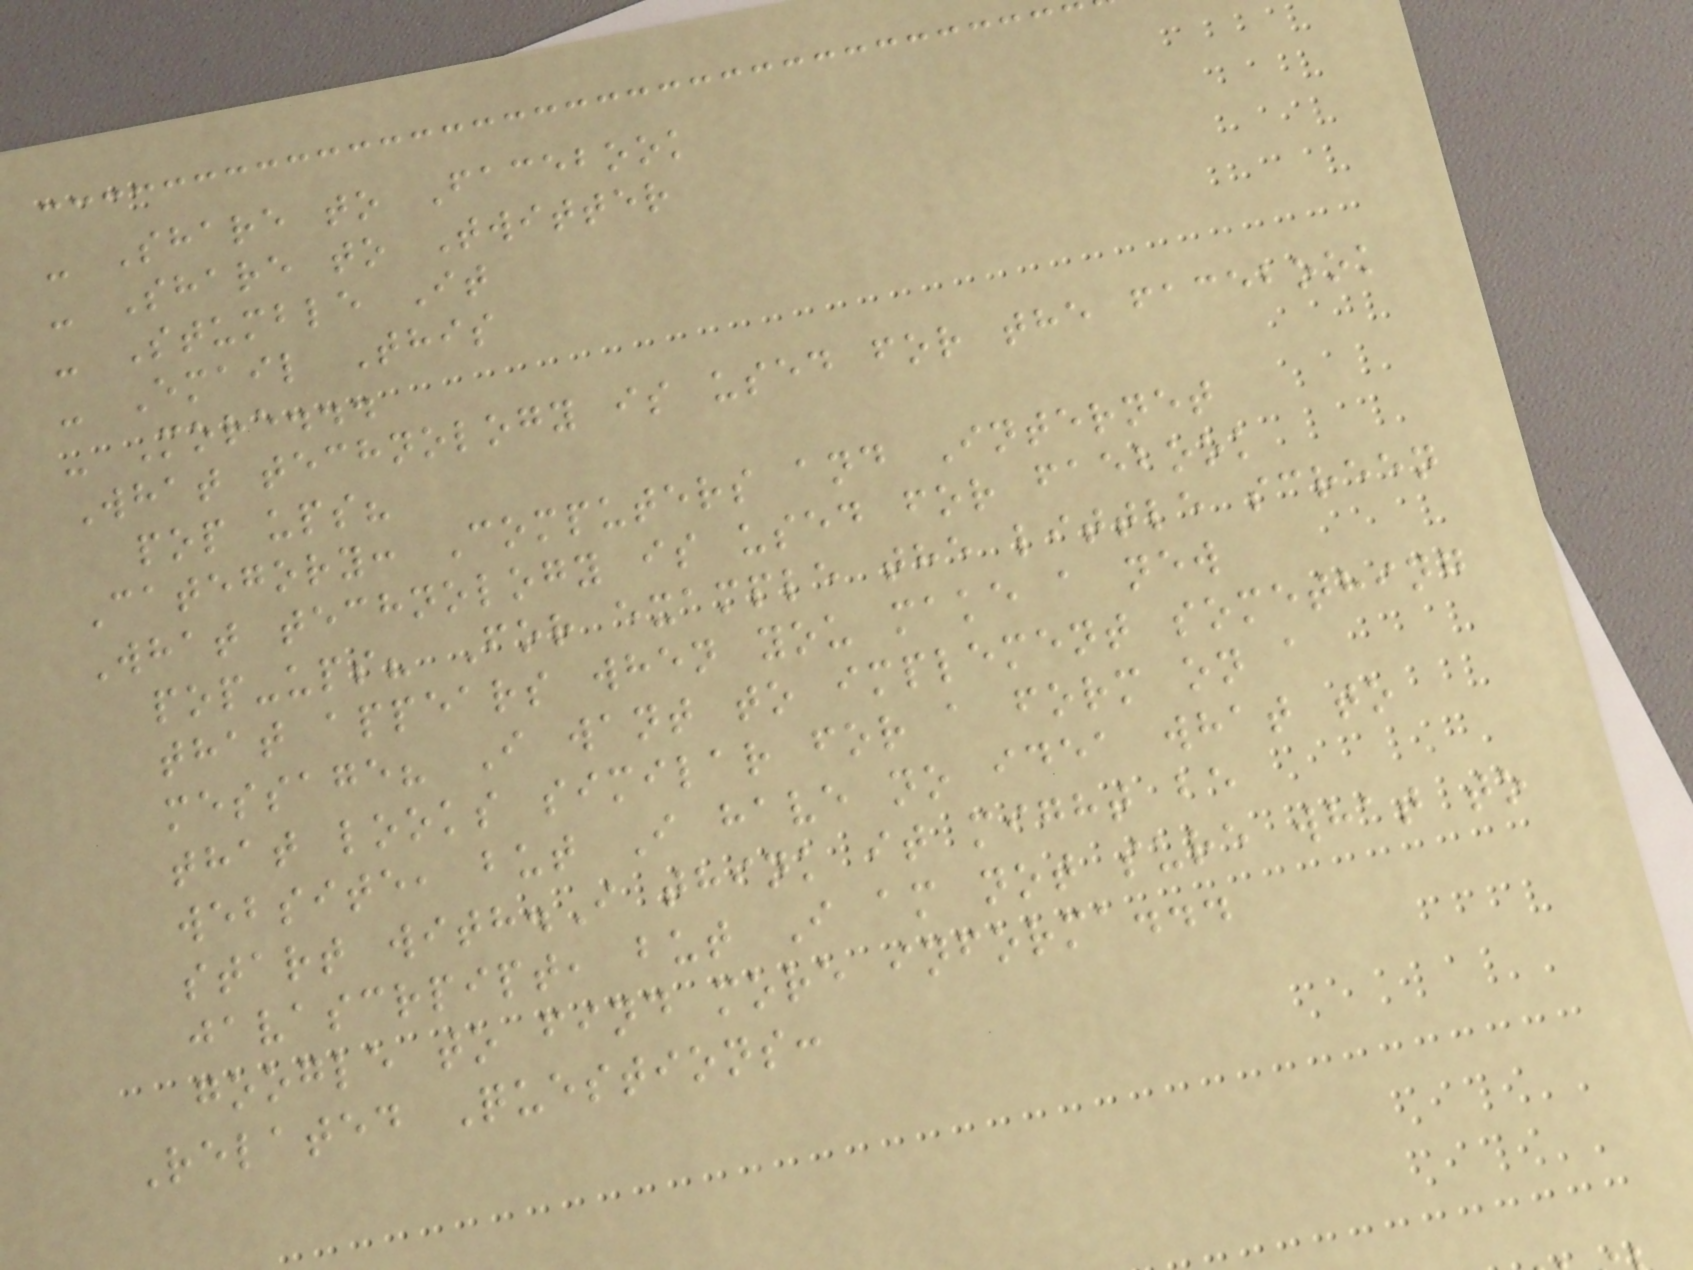- Share to Facebook
- Share to Twitter
- Stumble It
- Email This
- More...
What technology is used for the facebook
pop ups?
Category: Computers and Internet
What technology is used for faebook
pop-ups? For example the little screen
that appears when you make a new
message? I want to implement something
that looks similar for a form on a
website, but I have no idea what to
start with.I think it might be
javascrpipt, but I am not sure what to
google to find more informa...
Related Questions:
